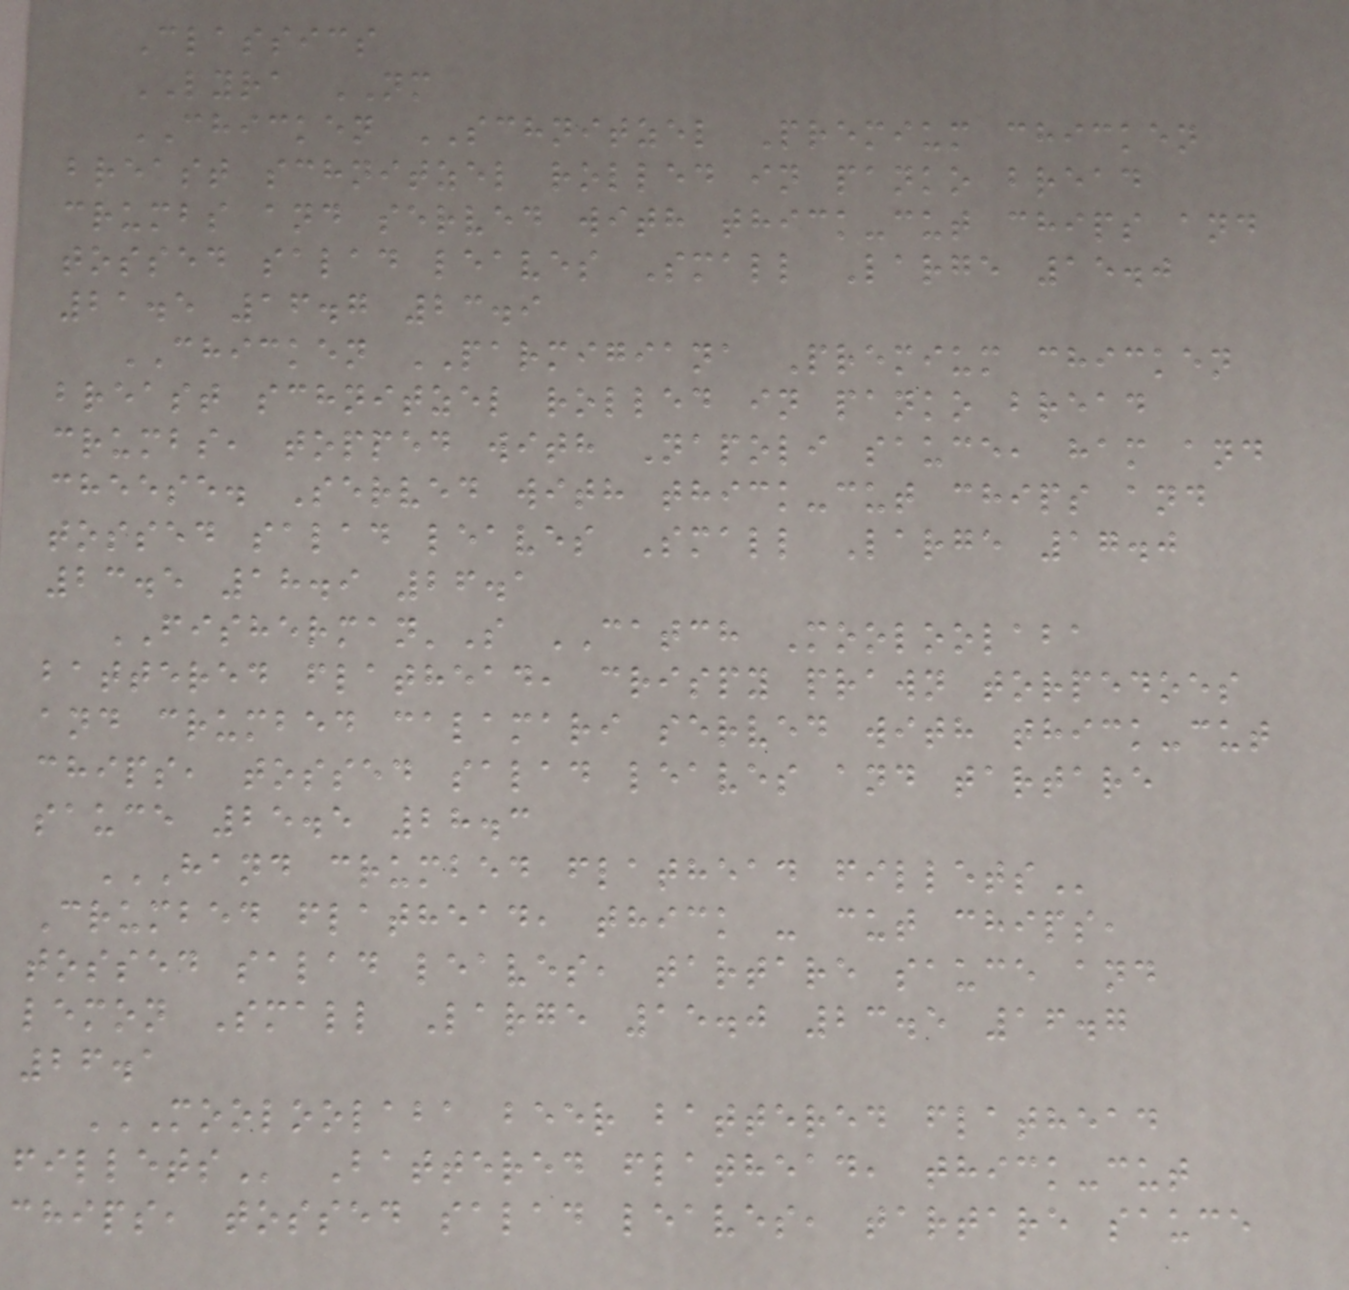Classics
LYRA NM
CHICKEN SCHNITZEL Premium chicken
breast schnitzel rolled in panko bread
crumbs and served with thick-cut chips and
tossed salad leaves Small Large 15.0
21.5 16.7 23.9
CHICKEN PARMIGIANA Premium chicken
breast schnitzel rolled in panko bread
crumbs, topped with Napoli sauce, ham and
cheese. Served with thick-cut chips and
tossed salad leaves Small Large 17.0
23.5 18.9 26.1
FISHERMAN'S CATCH Mooloolaba
battered flathead, crispy prawn torpedoes
and crumbed calamari served with thick-cut
chips, tossed salad leaves and tartare
sauce 25.5 28.3
HAND CRUMBED FLATHEAD FILLETS
Crumbed flathead, thick - cut chips,
tossed salad leaves, tartare sauce and
lemon Small Large 15.0 23.5 16.7
26.1
MOOLOOLABA BEER BATTERED FLATHEAD
FILLETS Battered flathead, thick-cut
chips, tossed salad leaves, tartare sauce
